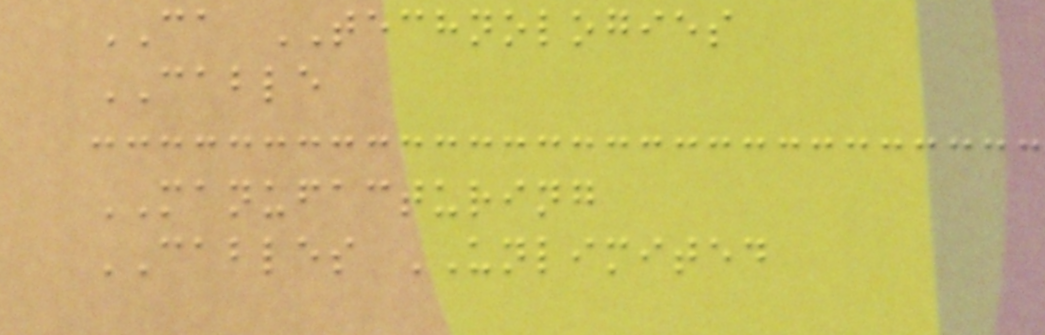CA TECHNOLOGIES
CABLE
MANUFACTURING
CABLES UNLIMITED
